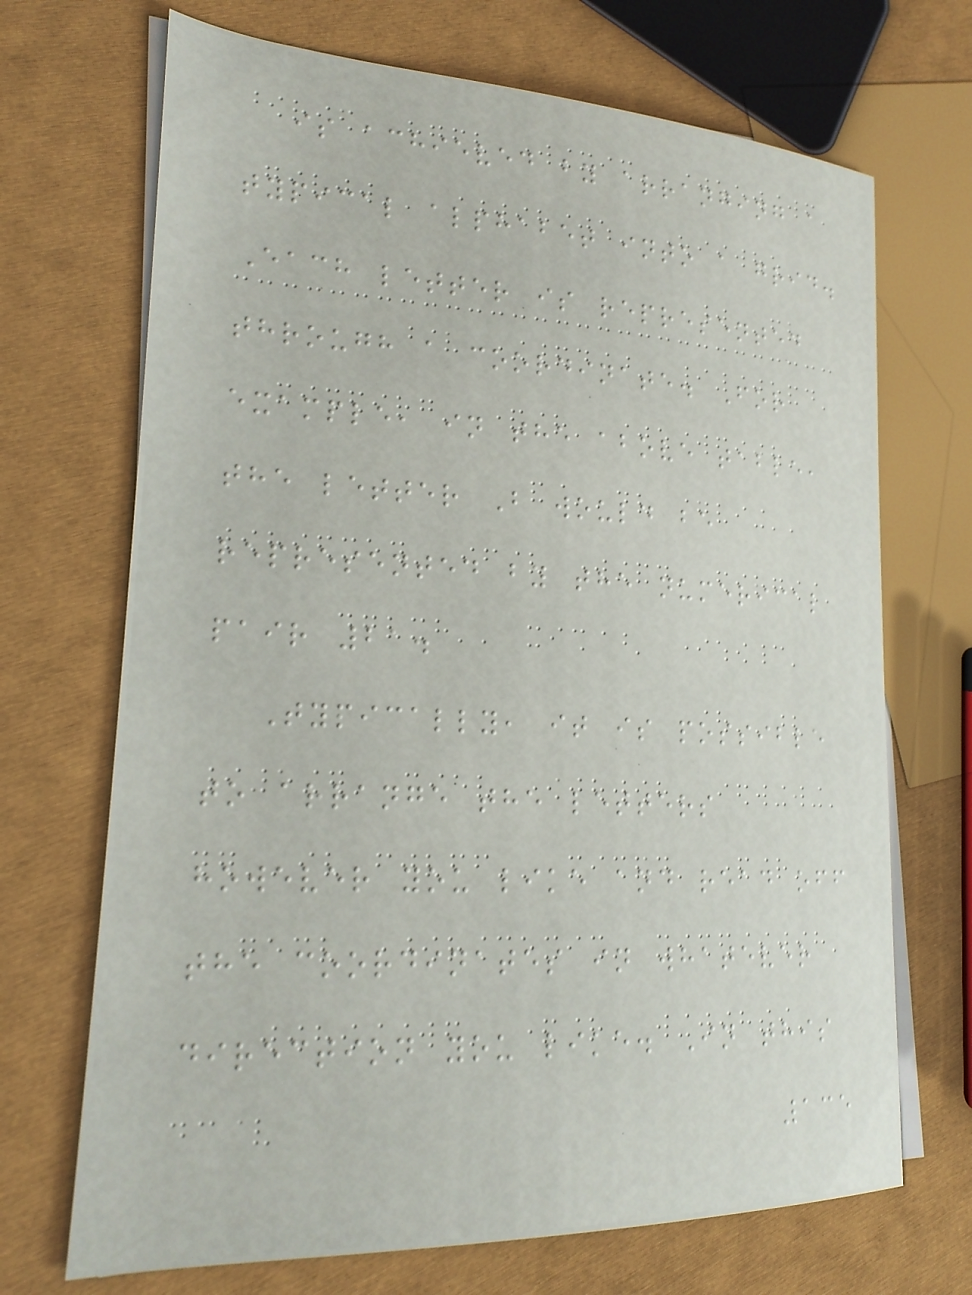is achieved by arranging a
typical alphabet into a grid.
Each letter is represented
through a coordinate. For
example, in the above table,
the letter B would be
represented by the numerical
pair 21.
Typically, it is possible
to arrange the letters
however you like and read off
the coordinates in whatever
direction you like. In this
135
